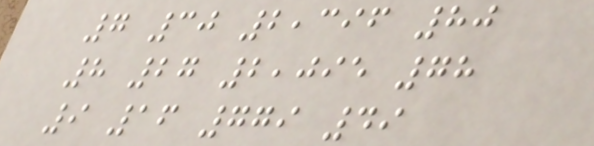7 30 2,396 80
8 27 2,095 78
9 16 779 49
